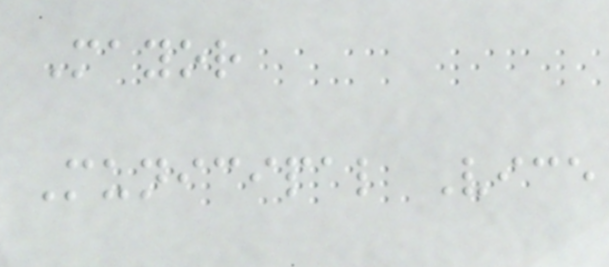Mayor
Municipal Vice
